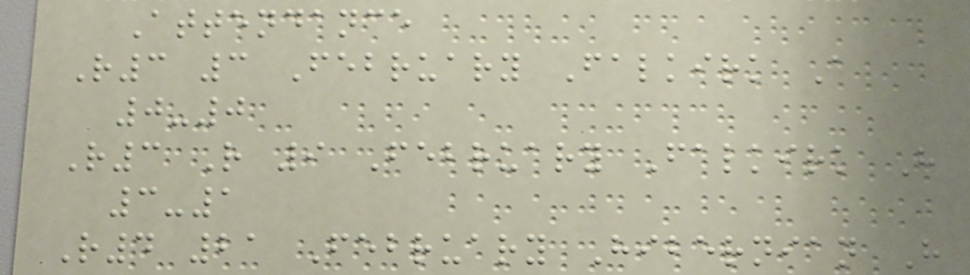Attendance
R3 3 February Falkirk A
0-0
R3 R 9 February Falkirk H
3-1
R4 21 February Hibernian H
